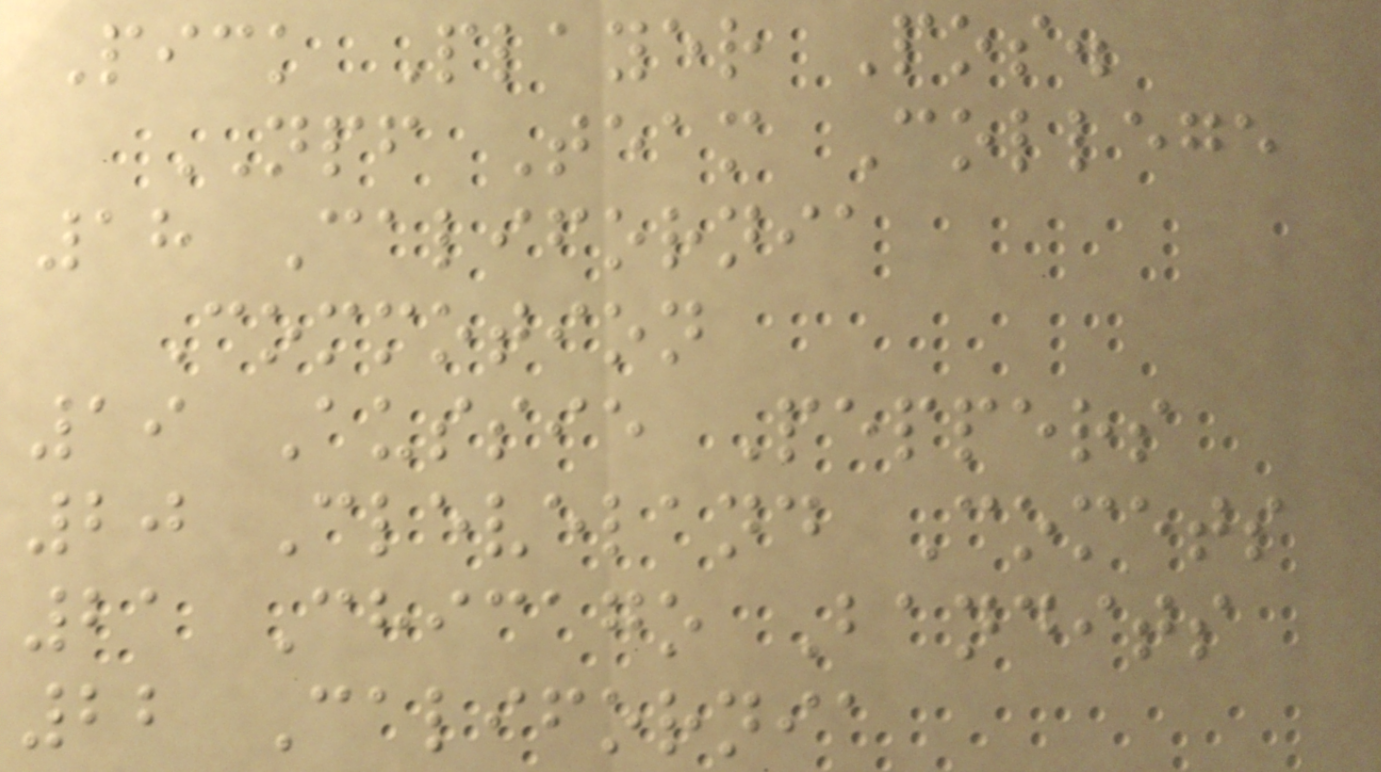Pick Player Pos.
NPF Team College
18 California
Commotion
19 Aussie Peppers
20 Cleveland Comets
21 Chicago Bandits
22 California
